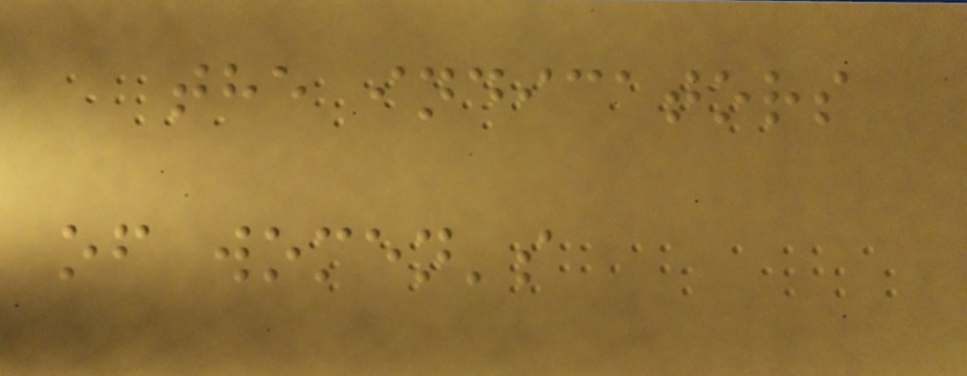the indicators
of women's
